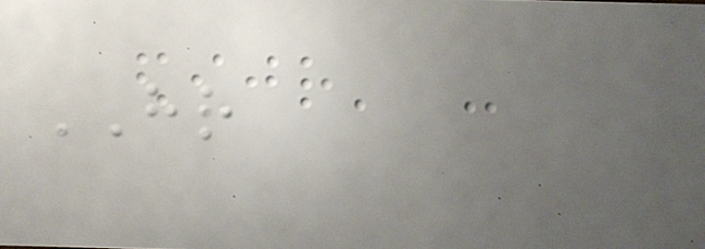HR
